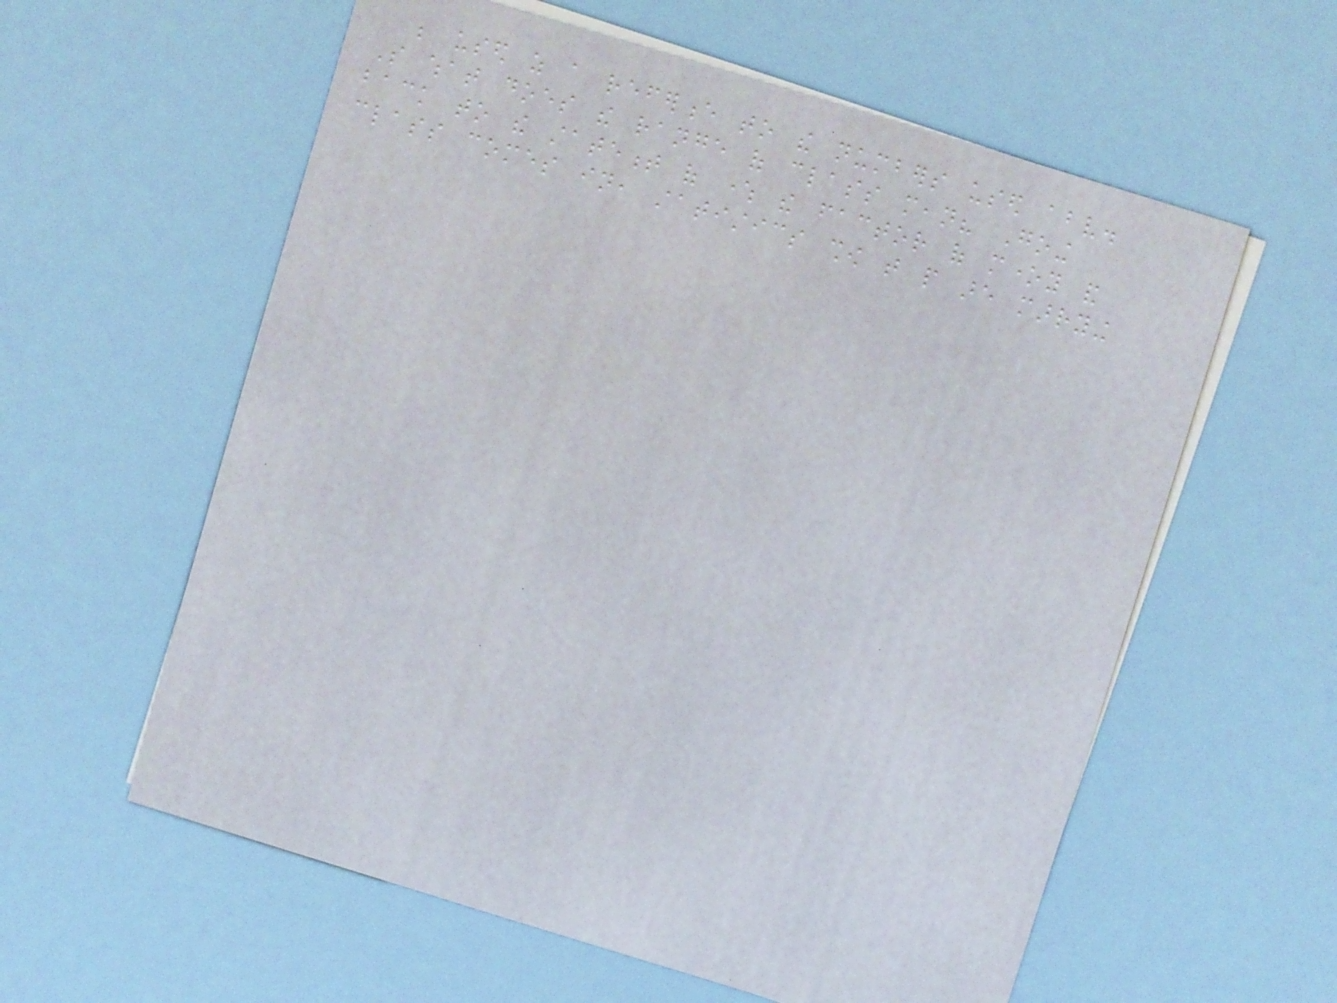be used as a reference to the numbers used above.
So what does the range of class mean? Going
back to the statement of where the factor of money and
class comes in, statistics show that people are marrying
